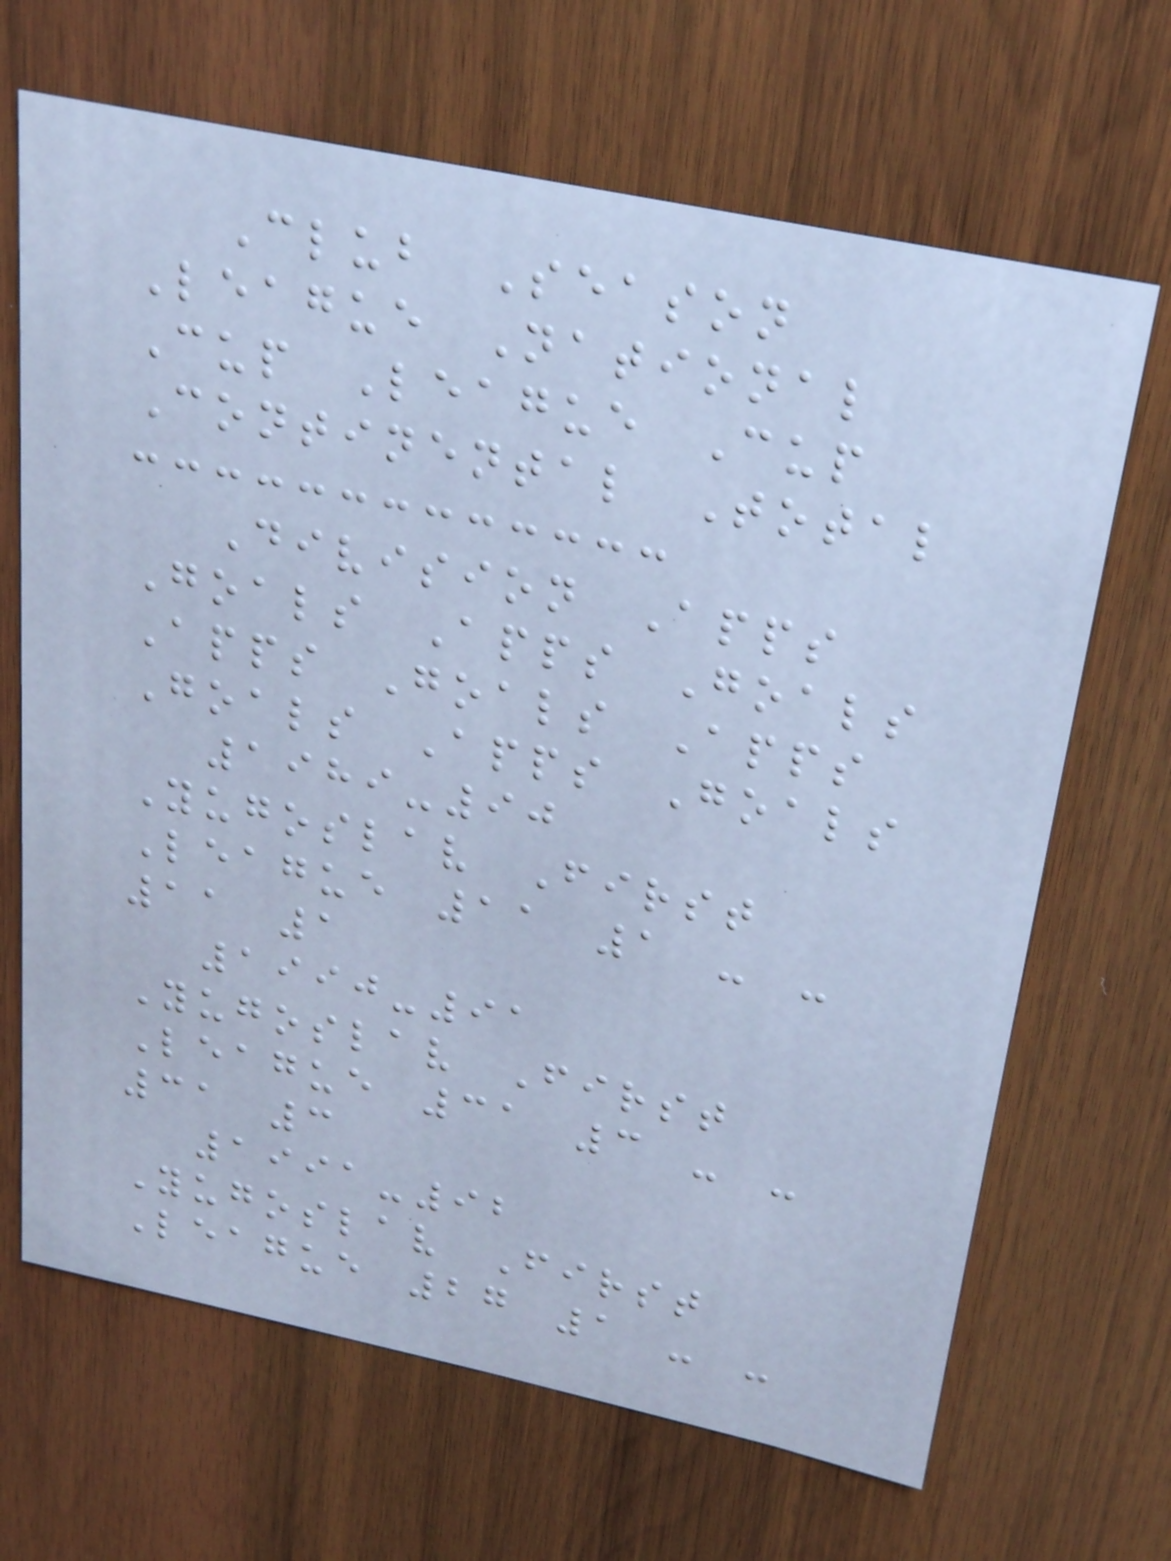Club Season
League National
Cup League Cup
Continental Total
Division Apps
Goals Apps Goals
Apps Goals Apps
Goals Apps Goals
1989-90
Yugoslav First
League 11 1 - -
11 1
1990-91
Yugoslav First
League 31 3 - -
31 3
1991-92
Yugoslav First
League 27 1 - -
